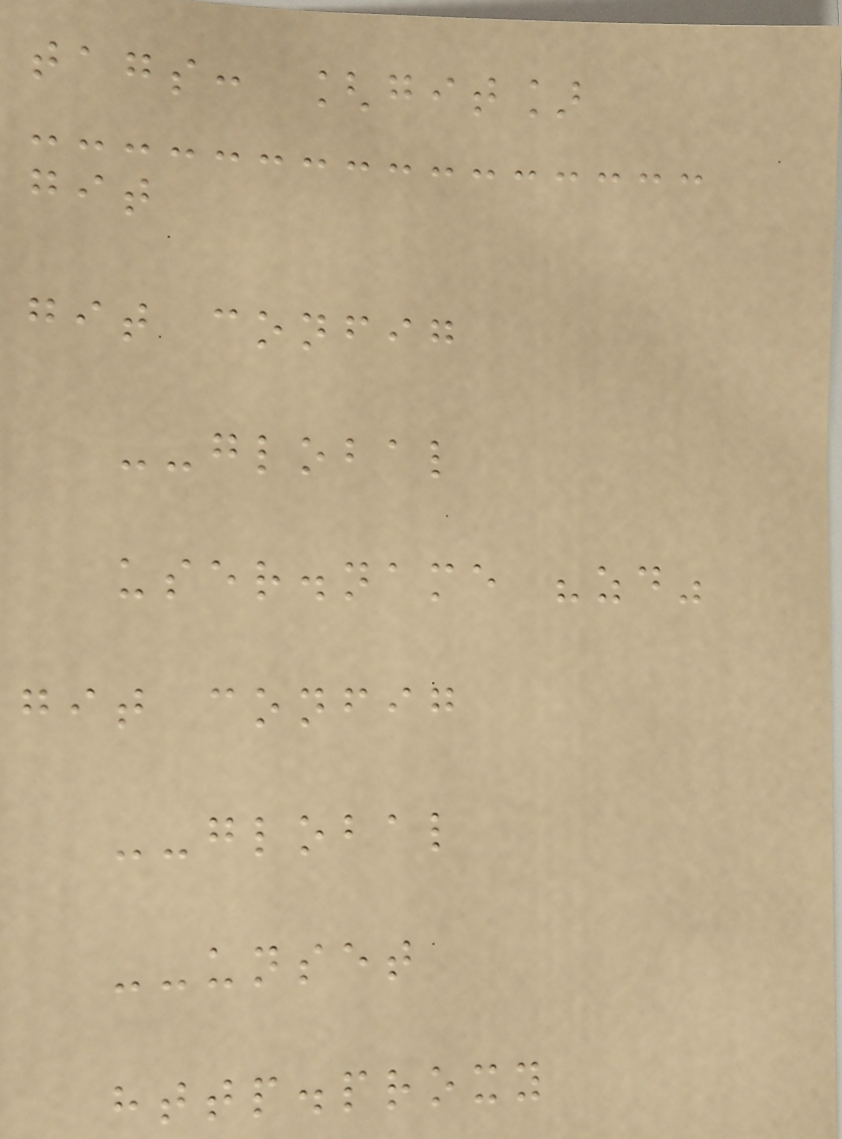tags: [git]
git
git config
--global
user.name "zd"
git config
--global
--unset
http.proxy
